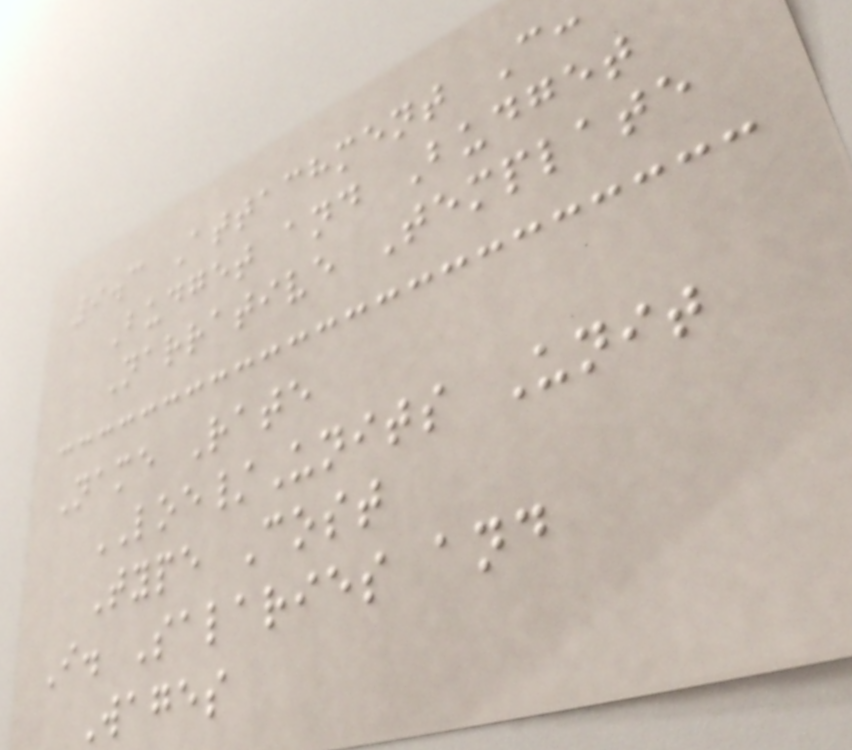9.3 Attachment C:
Budget and Budget
Narrative Template
Name Rate
LOE/Units Unit
Type Cost
I. Salaries and
Wages
